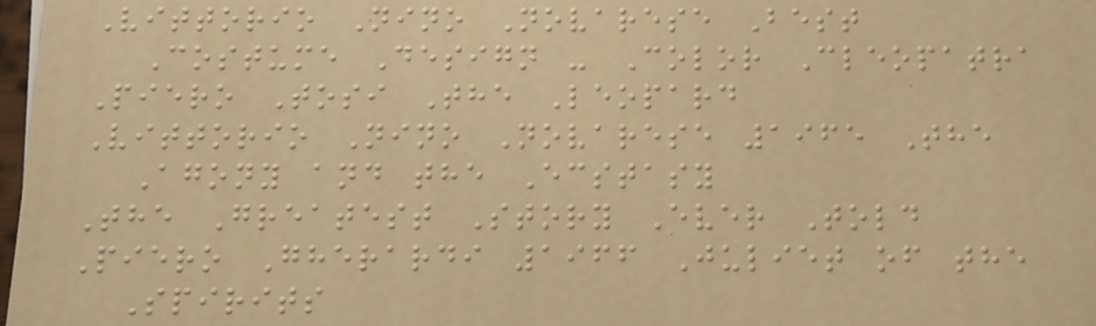Vittorio Nino Novarese Best
Costume Design - Color Cleopatra
Piero Tosi The Leopard
Vittorio Nino Novarese 1965 The
Agony and the Ecstasy
The Greatest Story Ever Told
Piero Gherardi 1966 Juliet of the
Spirits
